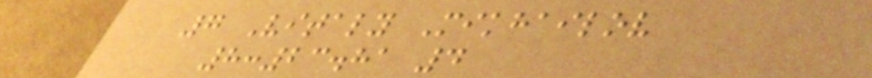7 Vitaly Mikhailov
8:23.81 4
